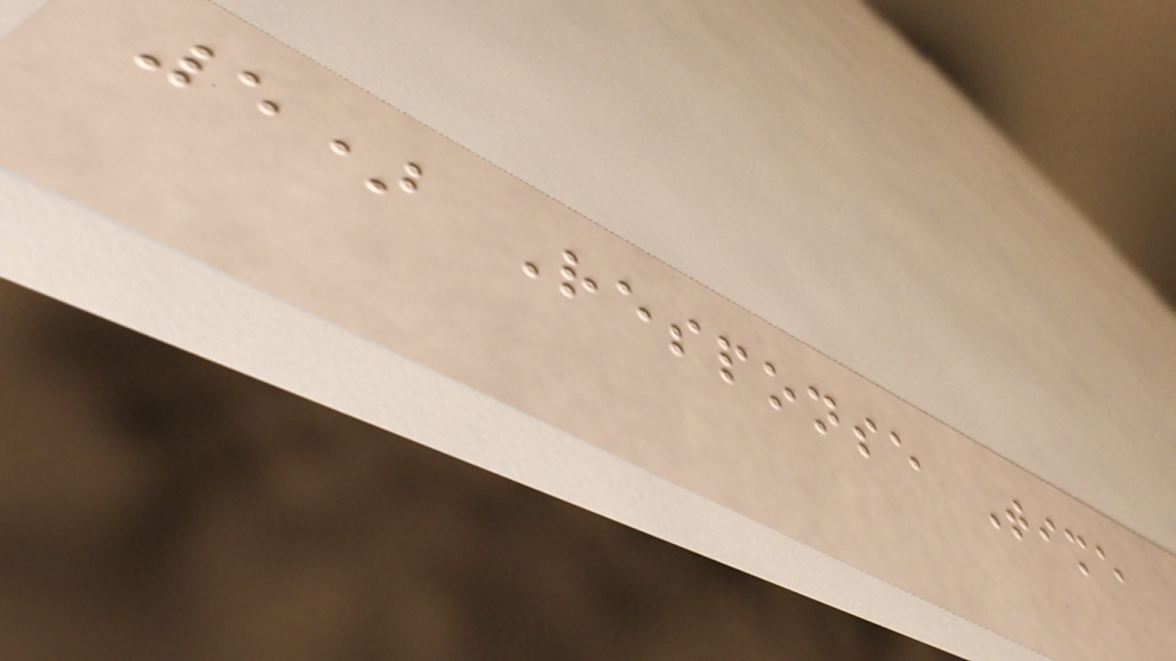5) Response Time
